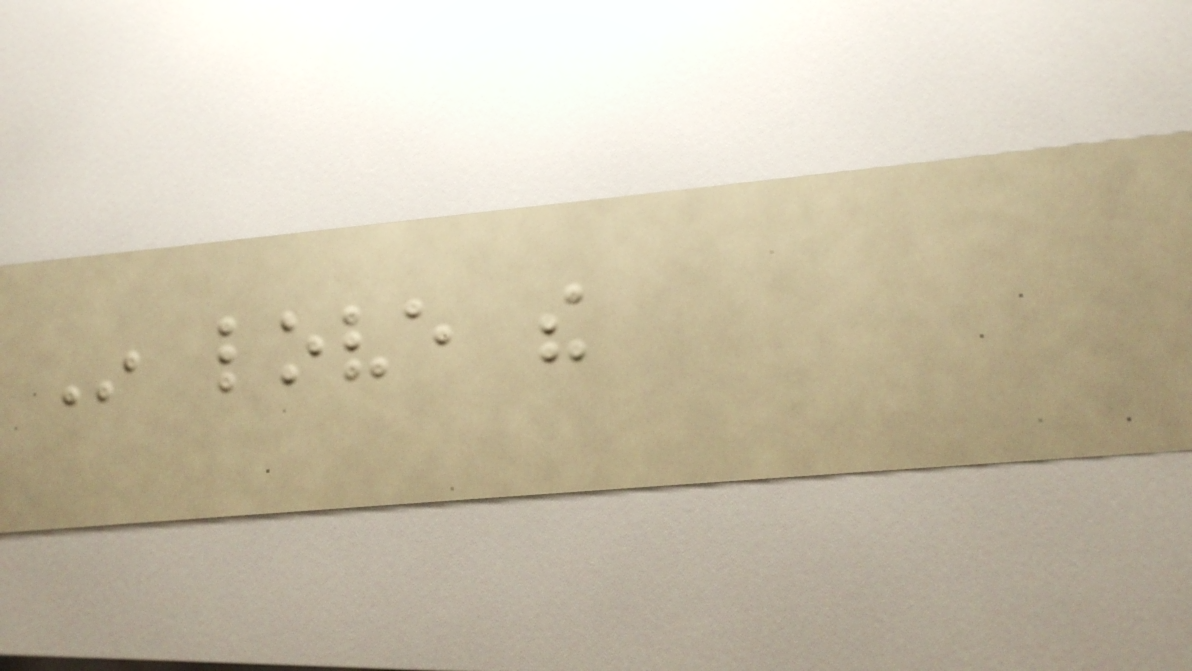In love the
